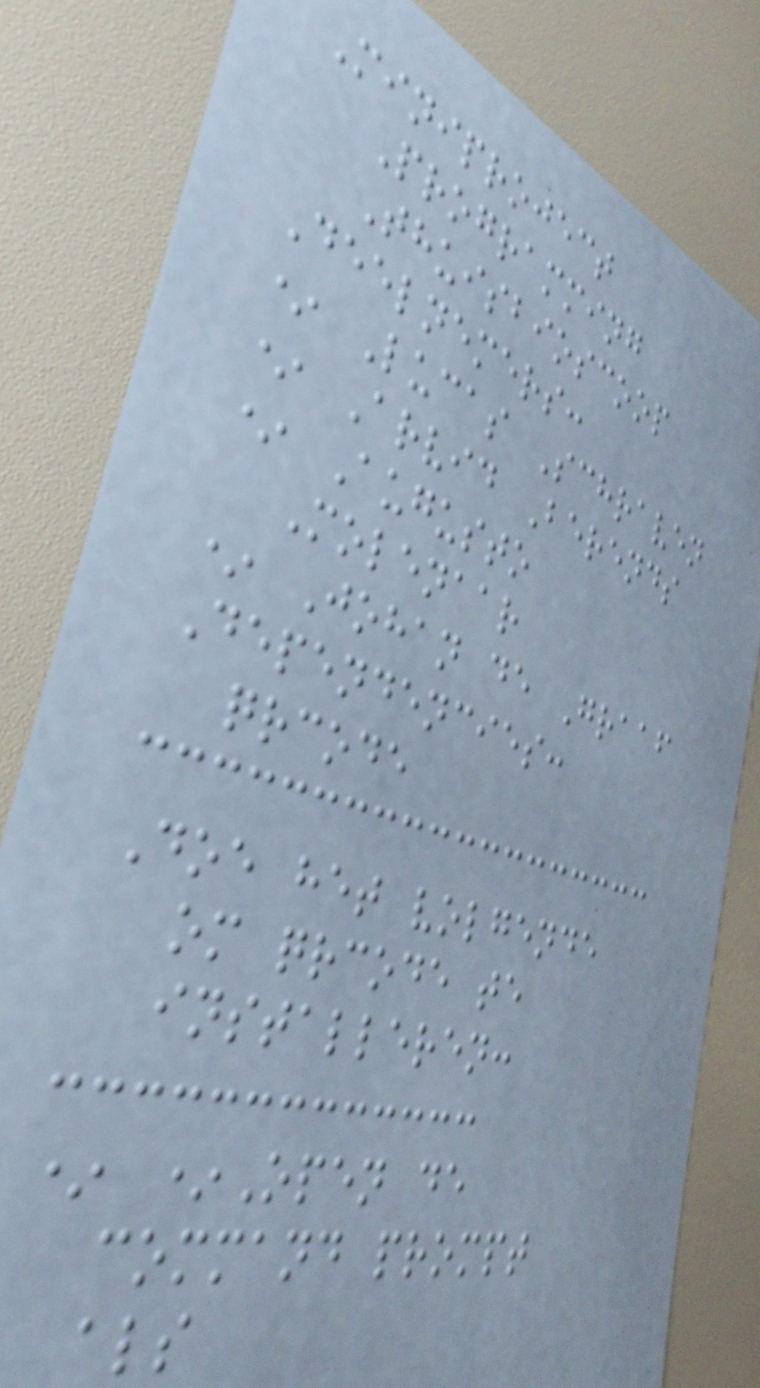Miniproject
Programming
Thuisbioscoop
Deelnemers:
* Lucas Schraven
* Arvid Berends
* Augusto
Molenaar
* Johan de Graaf
Dependencies:
qrcode
Doe het volgende
om qrcode te
installeren:
* *Open de
command prompt
als
